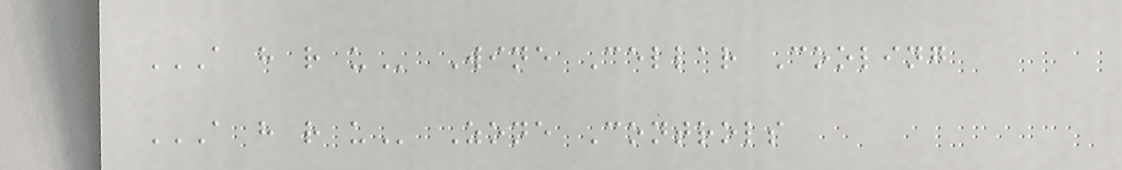A H R U Wine Cellar Cooling
A H R U Zone Controls
